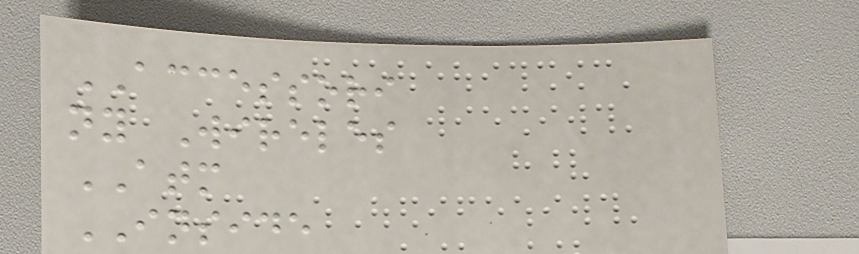ACCESSORI
ny Wireles
ATM
INSIDE
